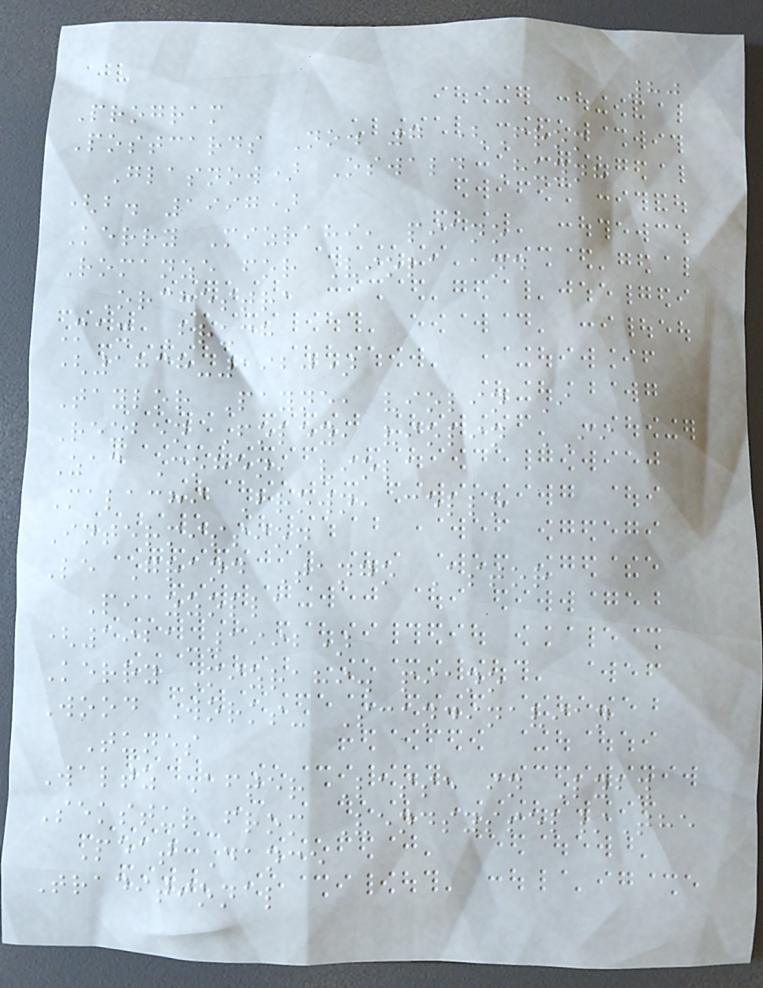80
Program
Postcards No. 7 (From
Glasnow) Oswald Huynh
(b. 1997)
Kerry Mizrahi, piano
Romanze for Viola and
Orchestra
Max Bruch
(1838-1920)
Taylor Payne, violin I
Reuben Foley, violin II
Zac Cohen, viola
Malachi Brown, cello
Intermission
Le Grand Tango Astor
Piazzolla
(1921-1992)
Kerry Mizrahi. piano
Wood Works- Scandinavian
Tunes
Waltz After Lasse in Lyby
Sekstur from Vendsyssel/The
Peat Dance
Traditional
